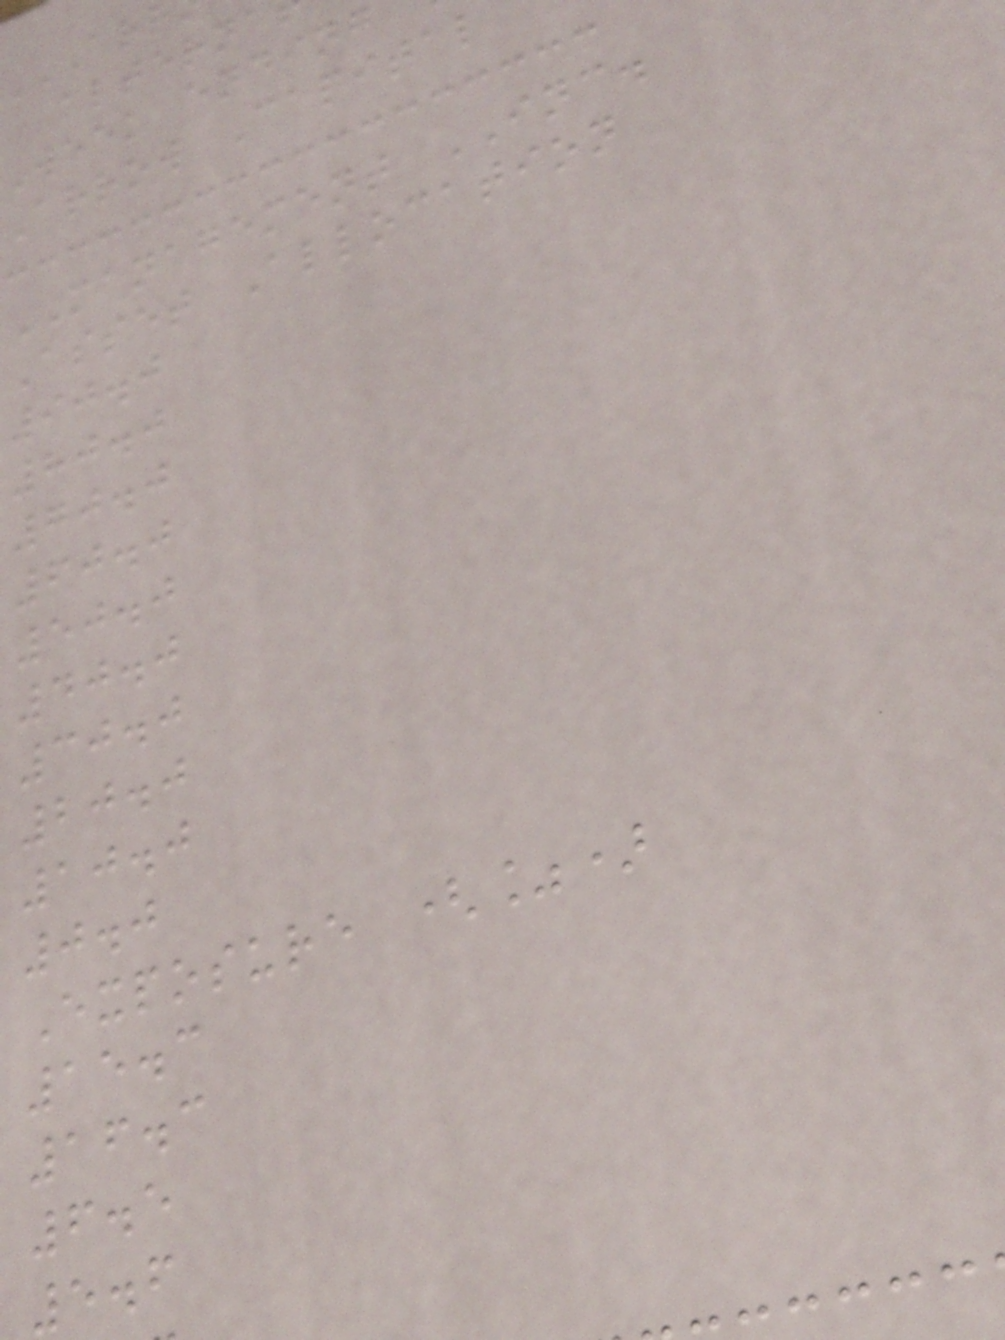Week ending
Arrow Capital
MANAGEMENT INC.
Asset Allocation
90.0
80.0
70.0
60.0
50.0
40.0
30.0
20.0
10.0
0.0
Exposure (%)
15.3
16.3
6.5
5.6
